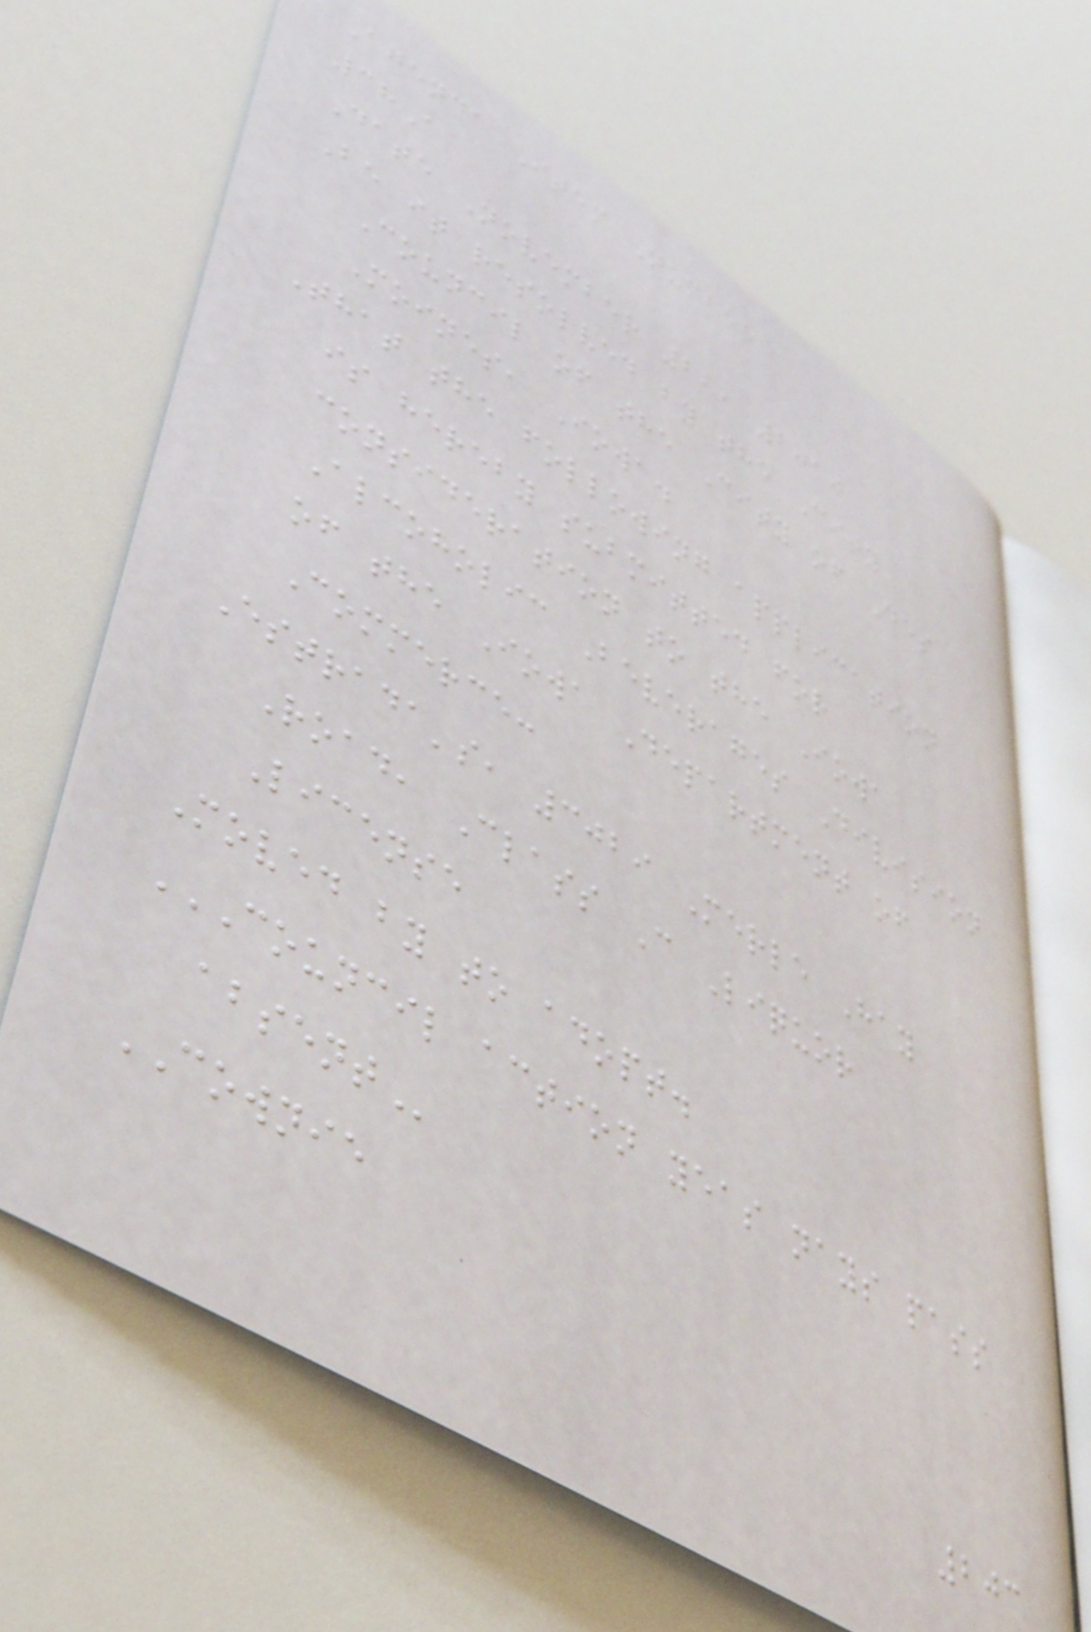Agenda Item Number
38A
Date November 22, 2010
Be it resolved by the City
Council of the City of Des
Moines, Iowa.
That the following application
is hereby submitted for
consideration to the Iowa
Alcoholic Beverages Division
of the Iowa Department of
Commerce:
Estrada's, 3029 Merle Hay
Road, Class C Liquor
License
Moved by to adopt.
COUNCIL ACTION YEAS NAYS PASS
ABSENT
COWNIE
203
